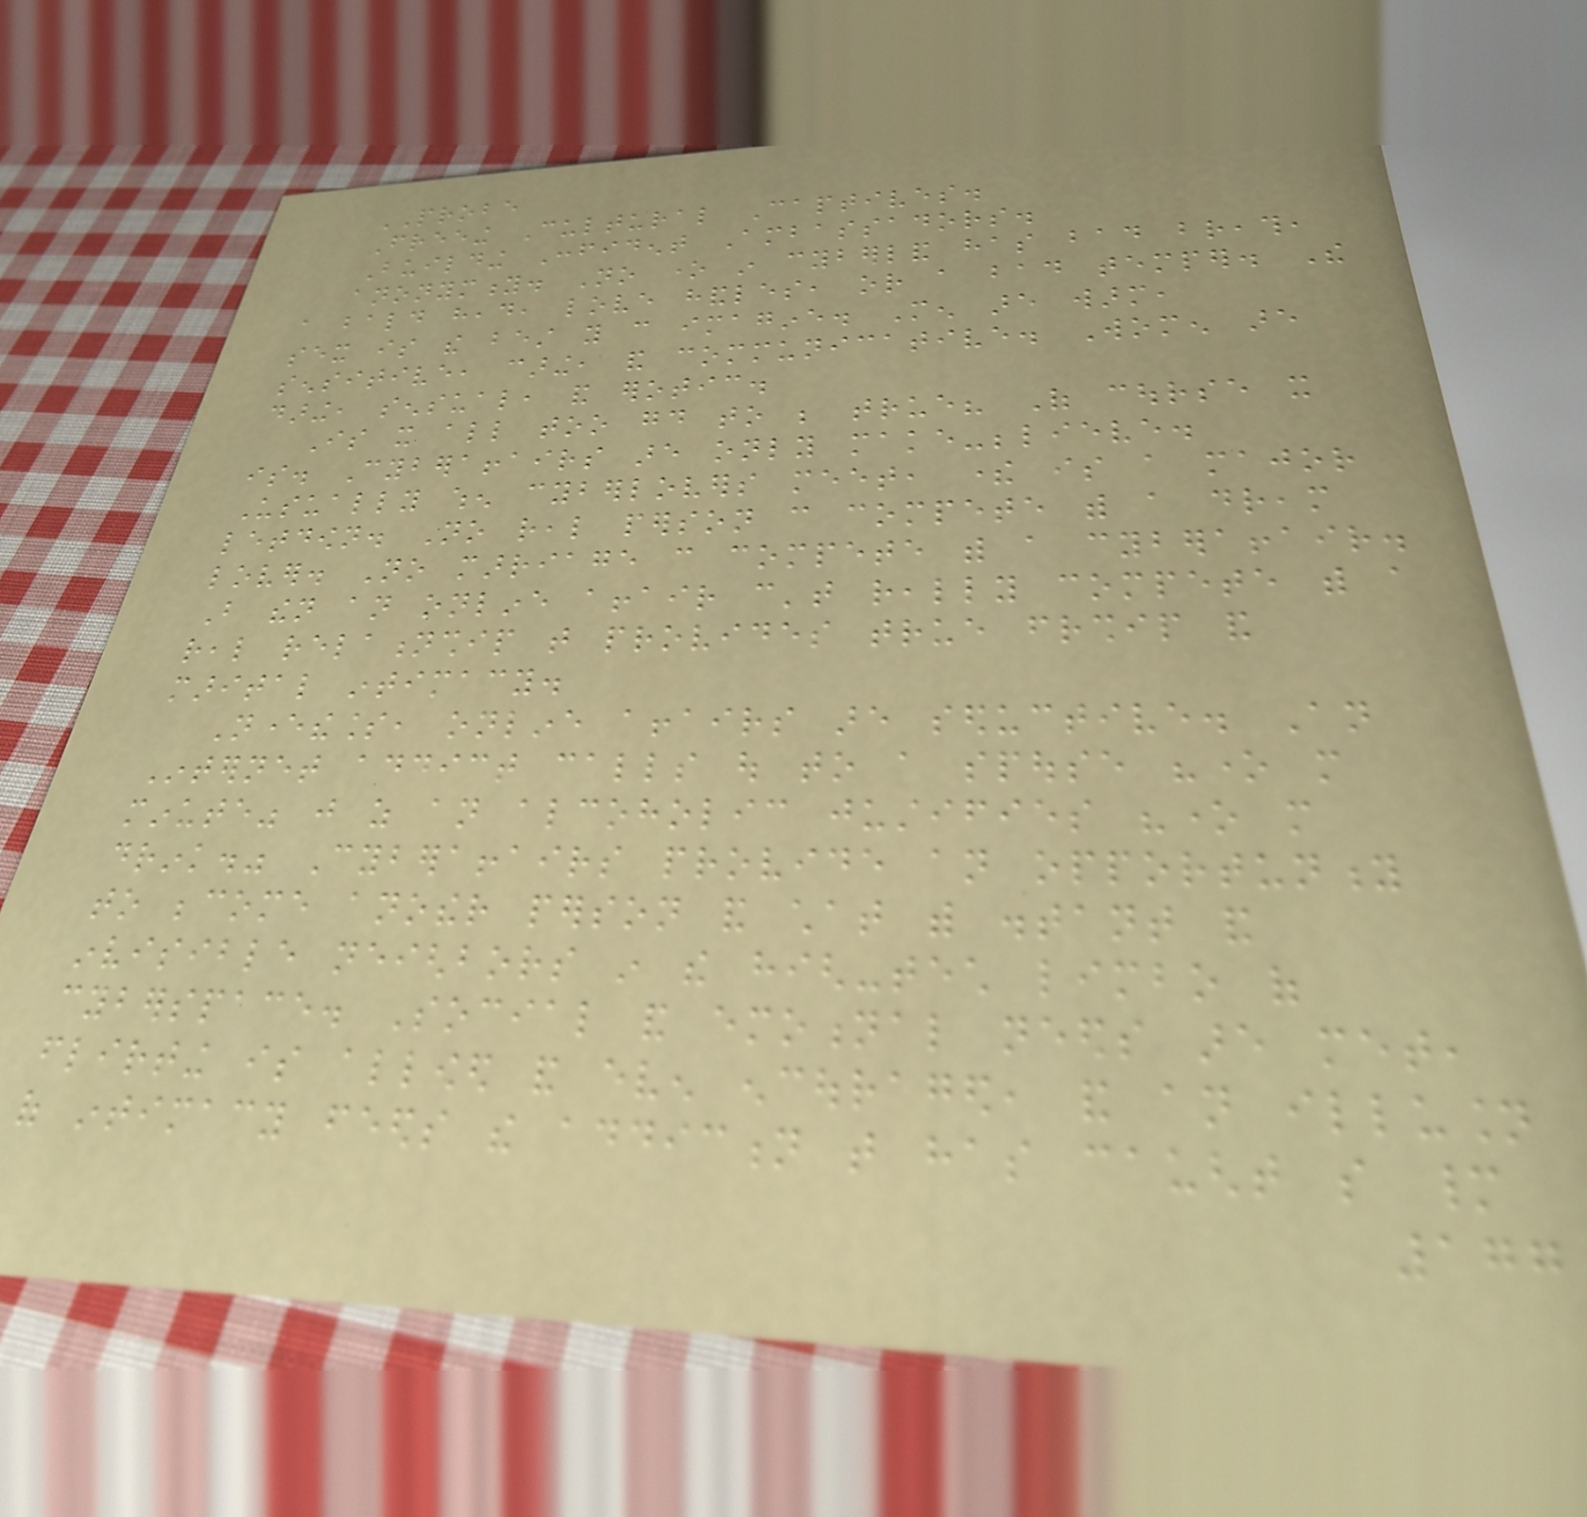PROBE
Freeing Cultural Captives.
Building Confident Ambassadors.
anonymity. No one in cyberland has bad breath,
a bald head, love handles, or a bad temper. The
sex is the best you can imagine. Men are warm,
sensitive, caring, and communicative. Women are
daring, sensual, and erotic.
Is it all too good to be true? Of course it
is. Cyberaffairs are only make-believe.
Usually when cyberlovers meet, there is a major
letdown. No real person can compete with a dream
lover. No marriage can compete with a cyberaffair.
But then an online affair can't really compete with a
real relationship that provides true friendship and
marital intimacy.
Nevertheless, online affairs are seductive. An
Internet addict calls out to a spouse "one more
minute" just as an alcoholic justifies "one more
drink." Cyberaffairs provide an opportunity
to become another person and chat with distant and
invisible neighbors in the high-tech limbo of
cyberspace. Social and emotional needs are met,
flirting is allowed and even encouraged, and an illusion
of intimacy feeds the addiction that has caught so many
177
